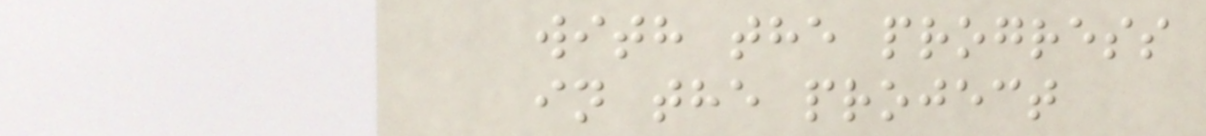with the progress
in the project
